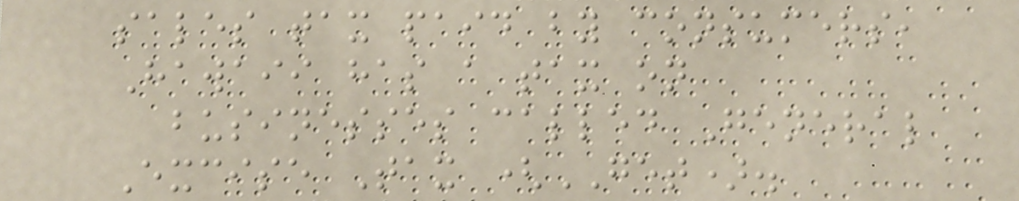sales tax paid by consumers,
Hawaii has a tax on
businesses called General
Excise Tax (GET).
